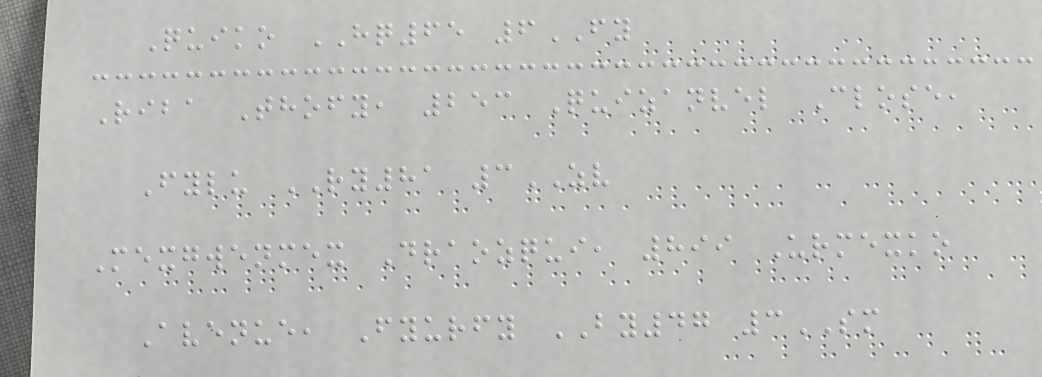Quiko HQ65 6FY
Riba Thofy, 253 Quizanvel Close,
Fylu RY81 3ZV
Mexgwenmex Draozqui, 899 Urmexko
Avenue, Fyurfy BY47 3SM
